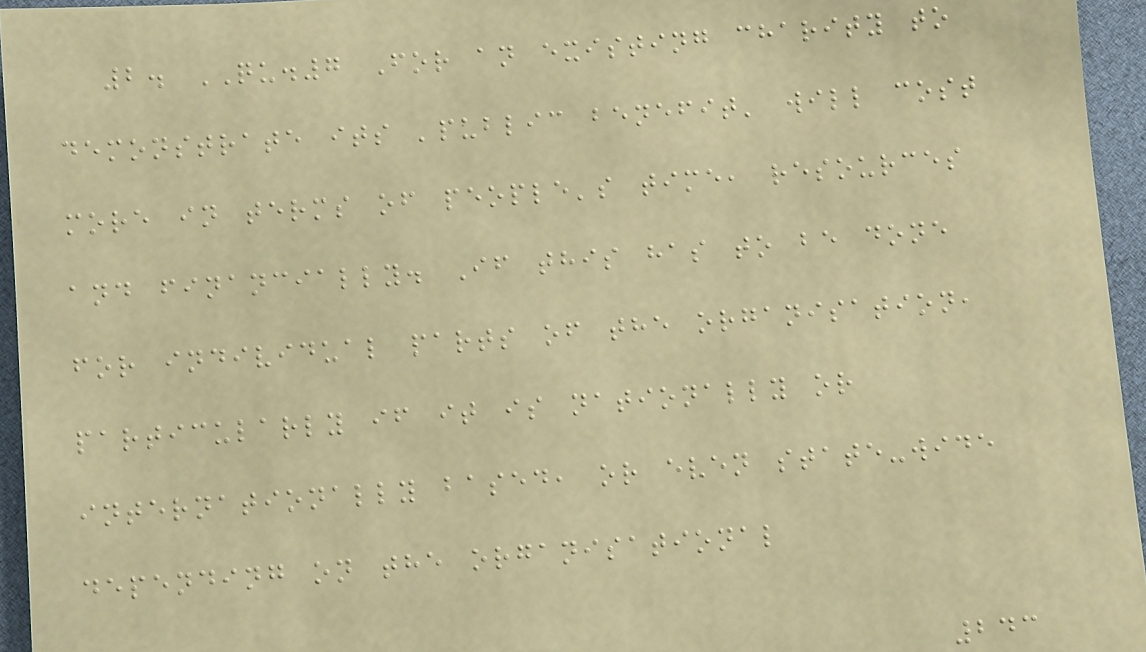2. QU.7 For an existing charity to
demonstrate its 'public benefit' will cost
more in terms of people's time, resources
and financially. If this has to be done
for individual parts of the organisation,
particularly if it is nationally or
internationally based, or even state-wide
depending on the organisational
243
